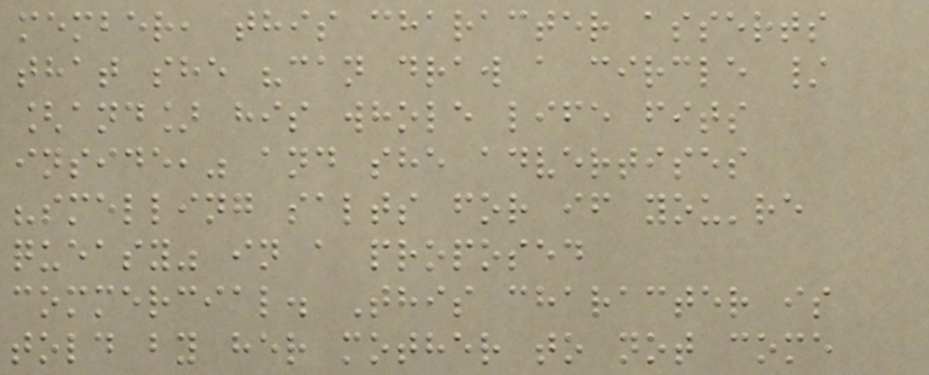member, this character asserts
that she "can draw a circle /
[and] his whole life fits
inside," and she advertises
"smelling salts for if you're
queasy" in a proposed
commercial. This character is
told by her mother to not come
